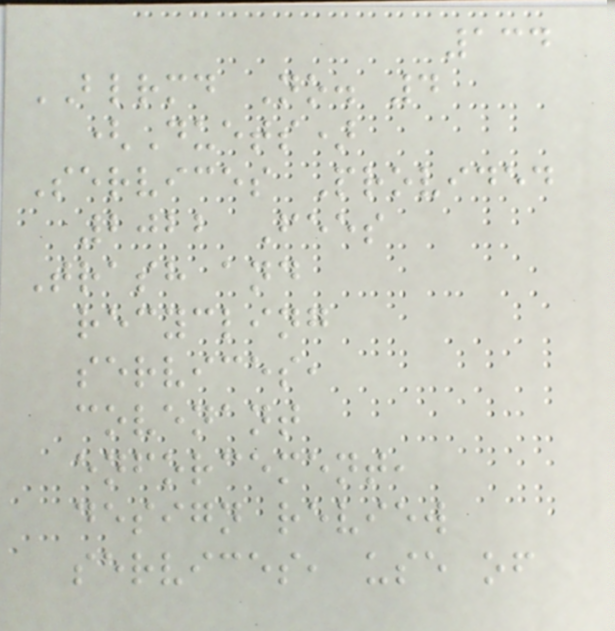134
BLRMD No. 4
(Duets)
Services Provided
2022 Fees
Trash and
recycling
services,
covenant
enforcement,
design review
services, use of
